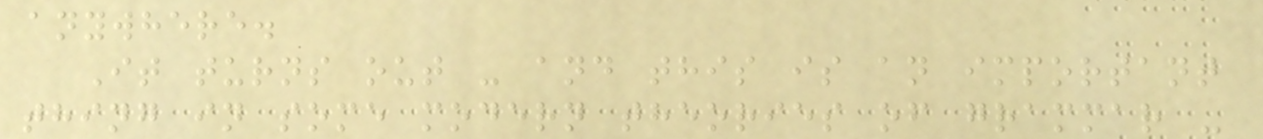anywhere.
It turns out - and this is an important
thing in some modern theories of grammar -
